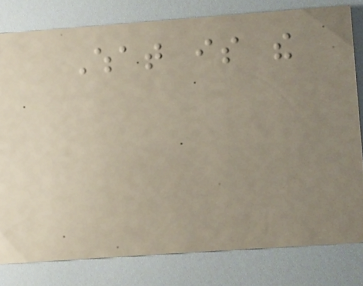What is the
